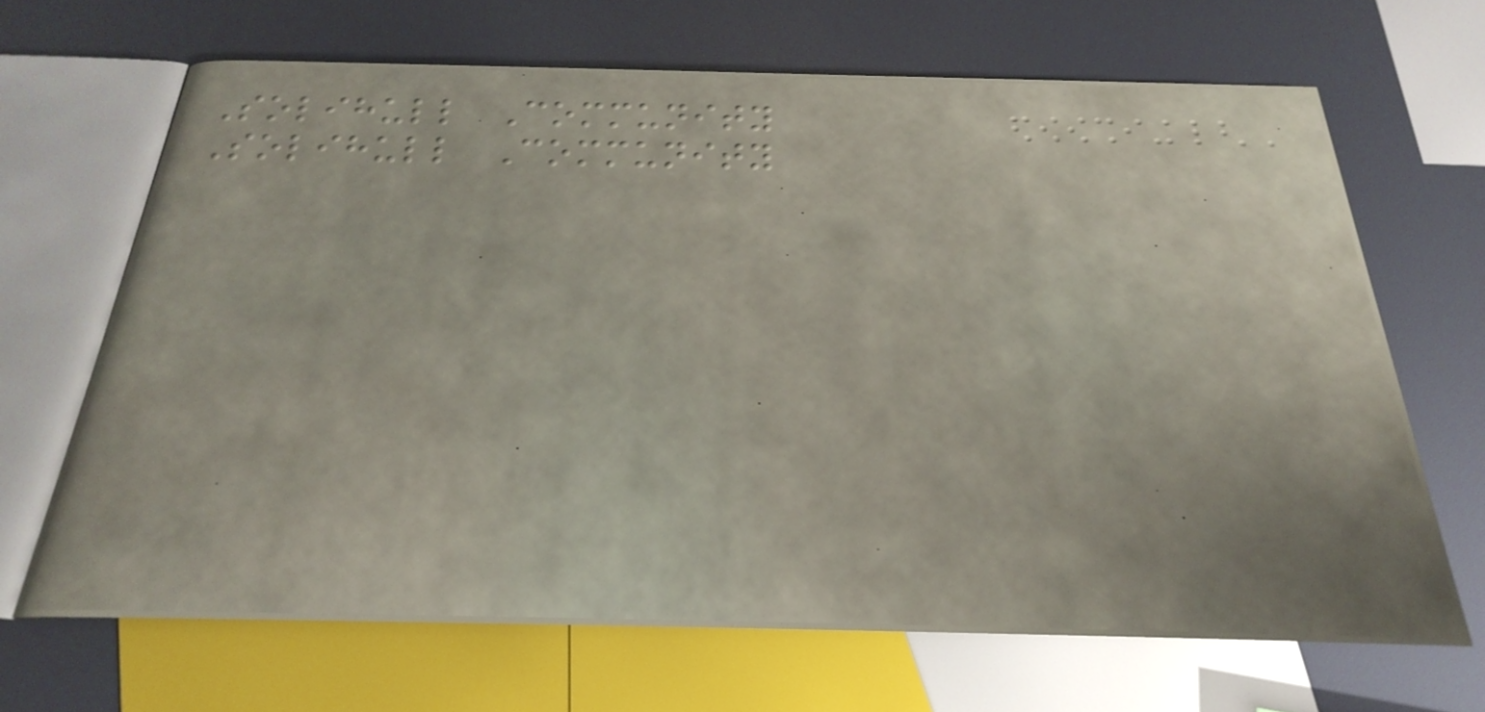Solihull Community
Solihull Community
